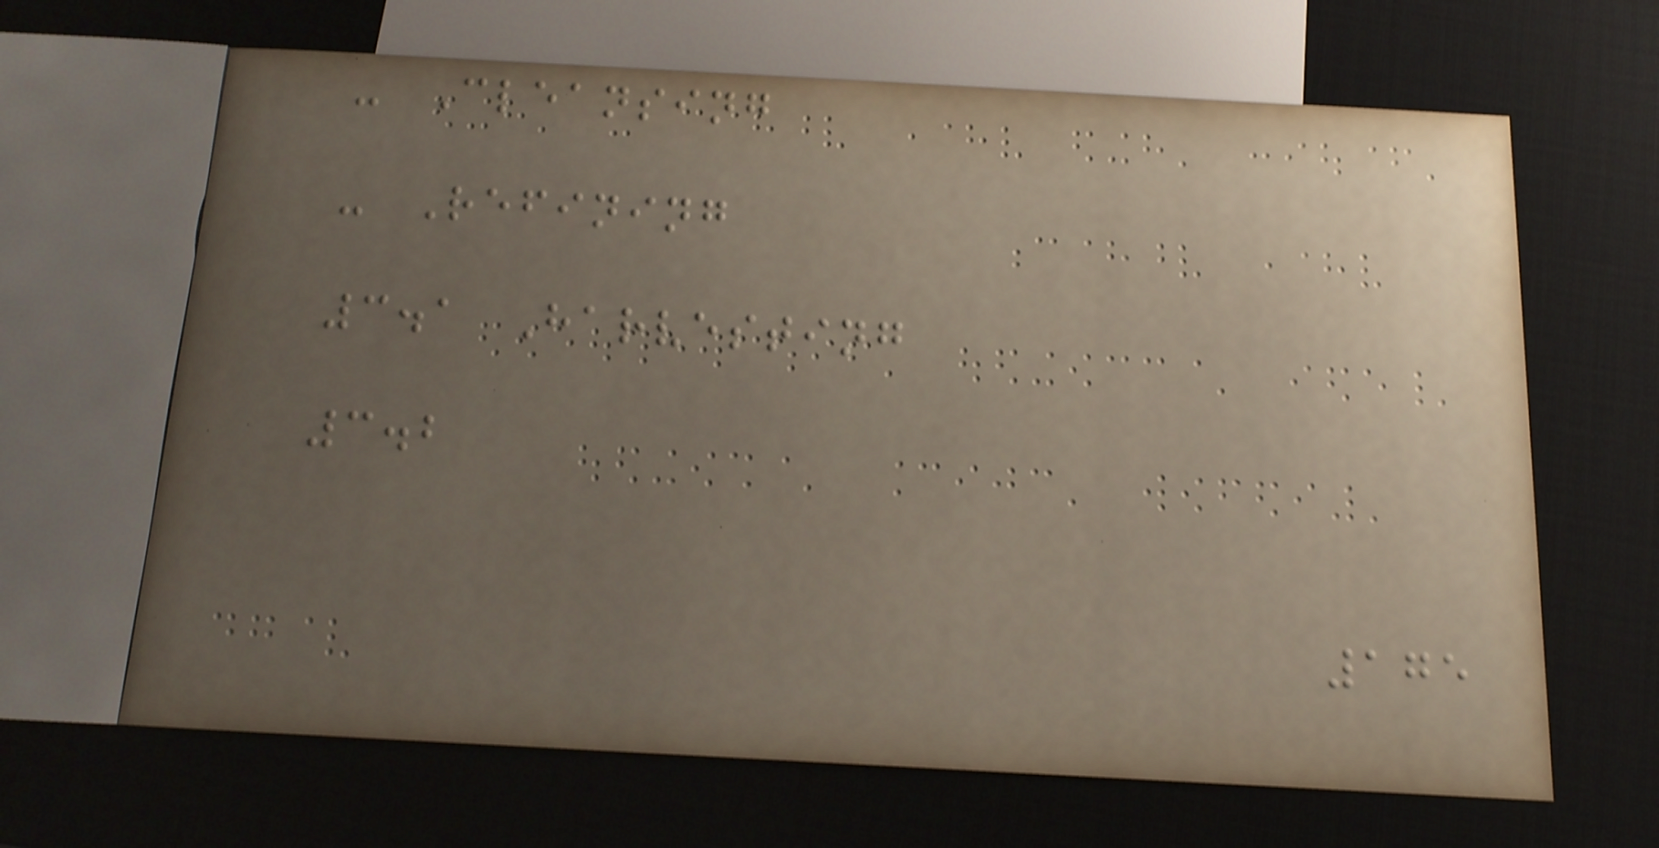- Cleansing
- Refining
3.1 Harvesting
3.2
175
